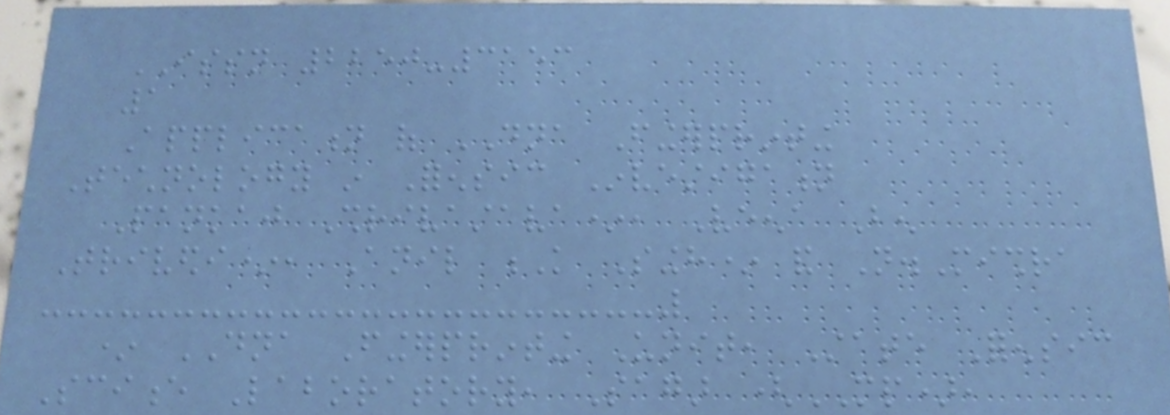ISSN 2250-3153
1
Application of DNA Fingerprinting
Technology in Forensic Investigation
Pankaj Shrivastava*, Veena Ben
Trivedi*, Anil K Singh* and N.Mishra
* DNA Fingerprinting Unit, State Forensic
Science Laboratory, Sagar (MP),
